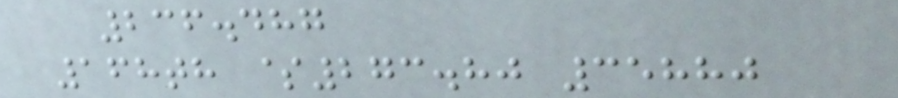236.487
168th $273.80 35880
